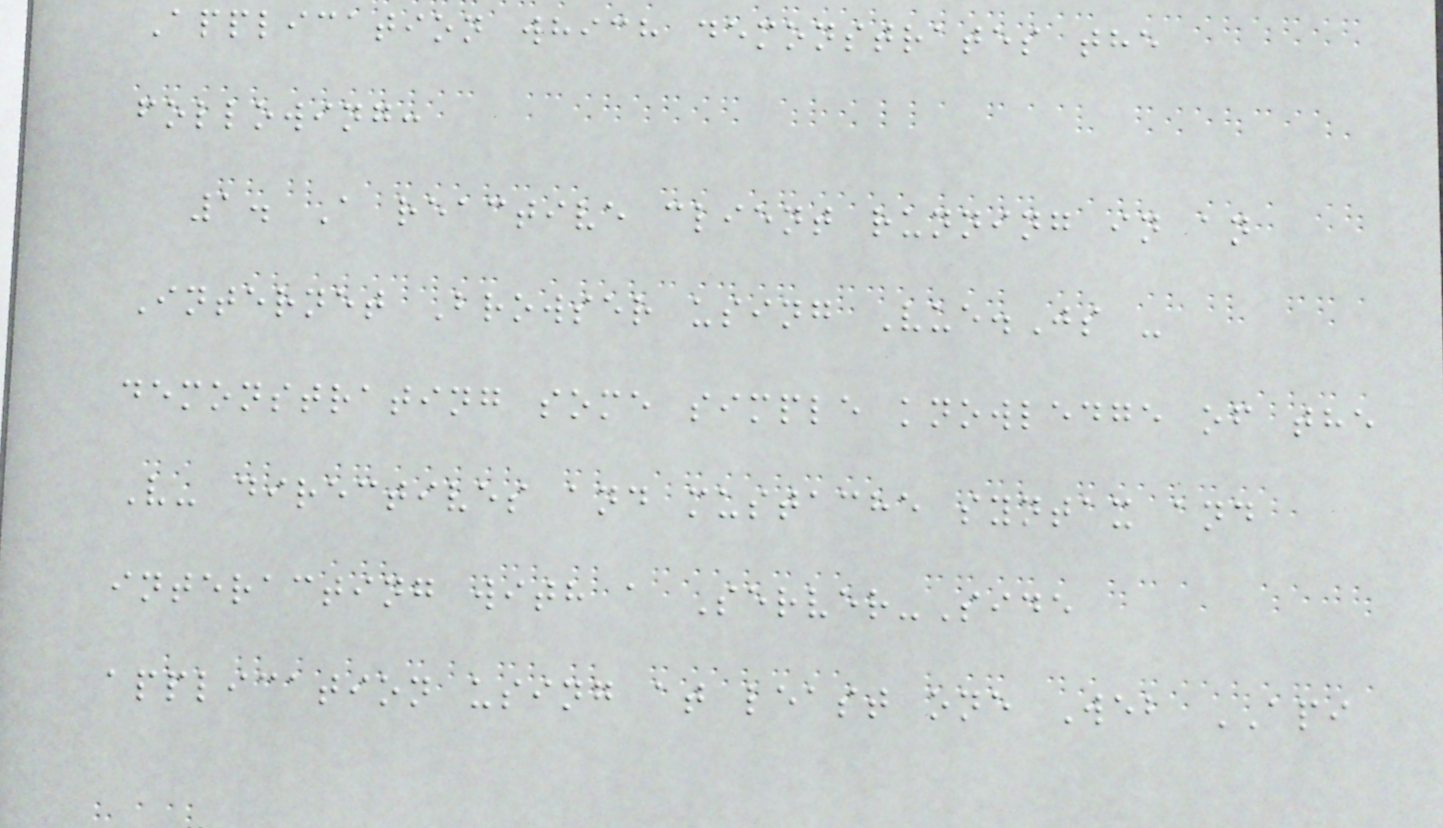Application which demonstrates the
following:
1. A reactive client running in an
Internet Browser using Vue.Js -
demonstrating some simple knowledge of the
V- directives and mustache syntax and
interacting with a Server-Side
application using at least one Web API
